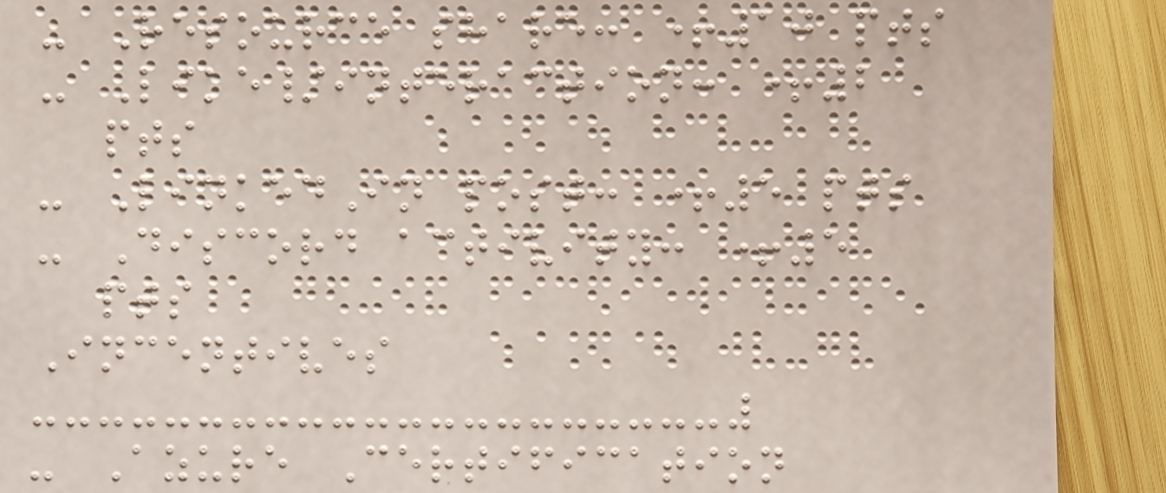- Resource share: +10 pts
- Like/interaction: +2
pts
- LinkedIn post: +5 pts
- Discord activity: +5
pts
Incentives
- Azure Certification
